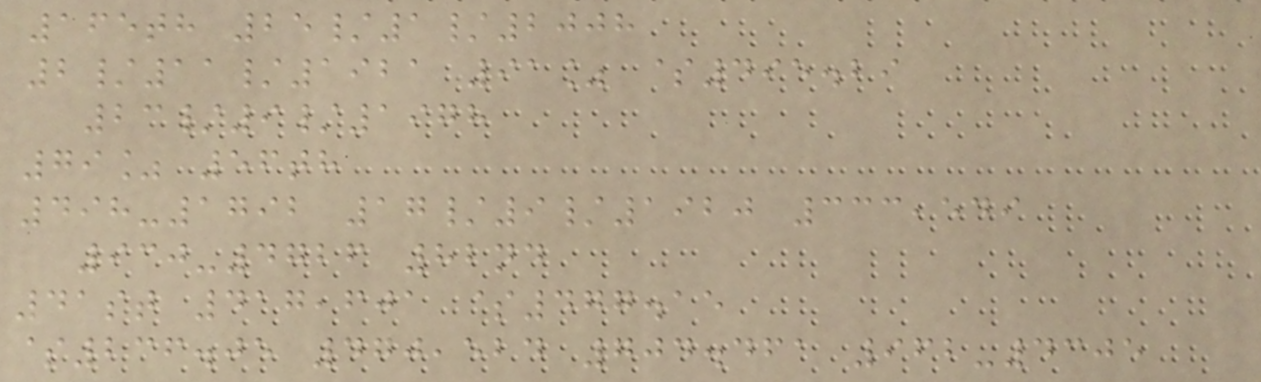165th 25/1/2008
2/11/1921 91% $495.29
23/9/1978
79% 56th
498-1792 17/9/1920 333,549
930-4726 82nd
41st 417,601 $477.15
$236.05 470,524 704.461 962-4305
